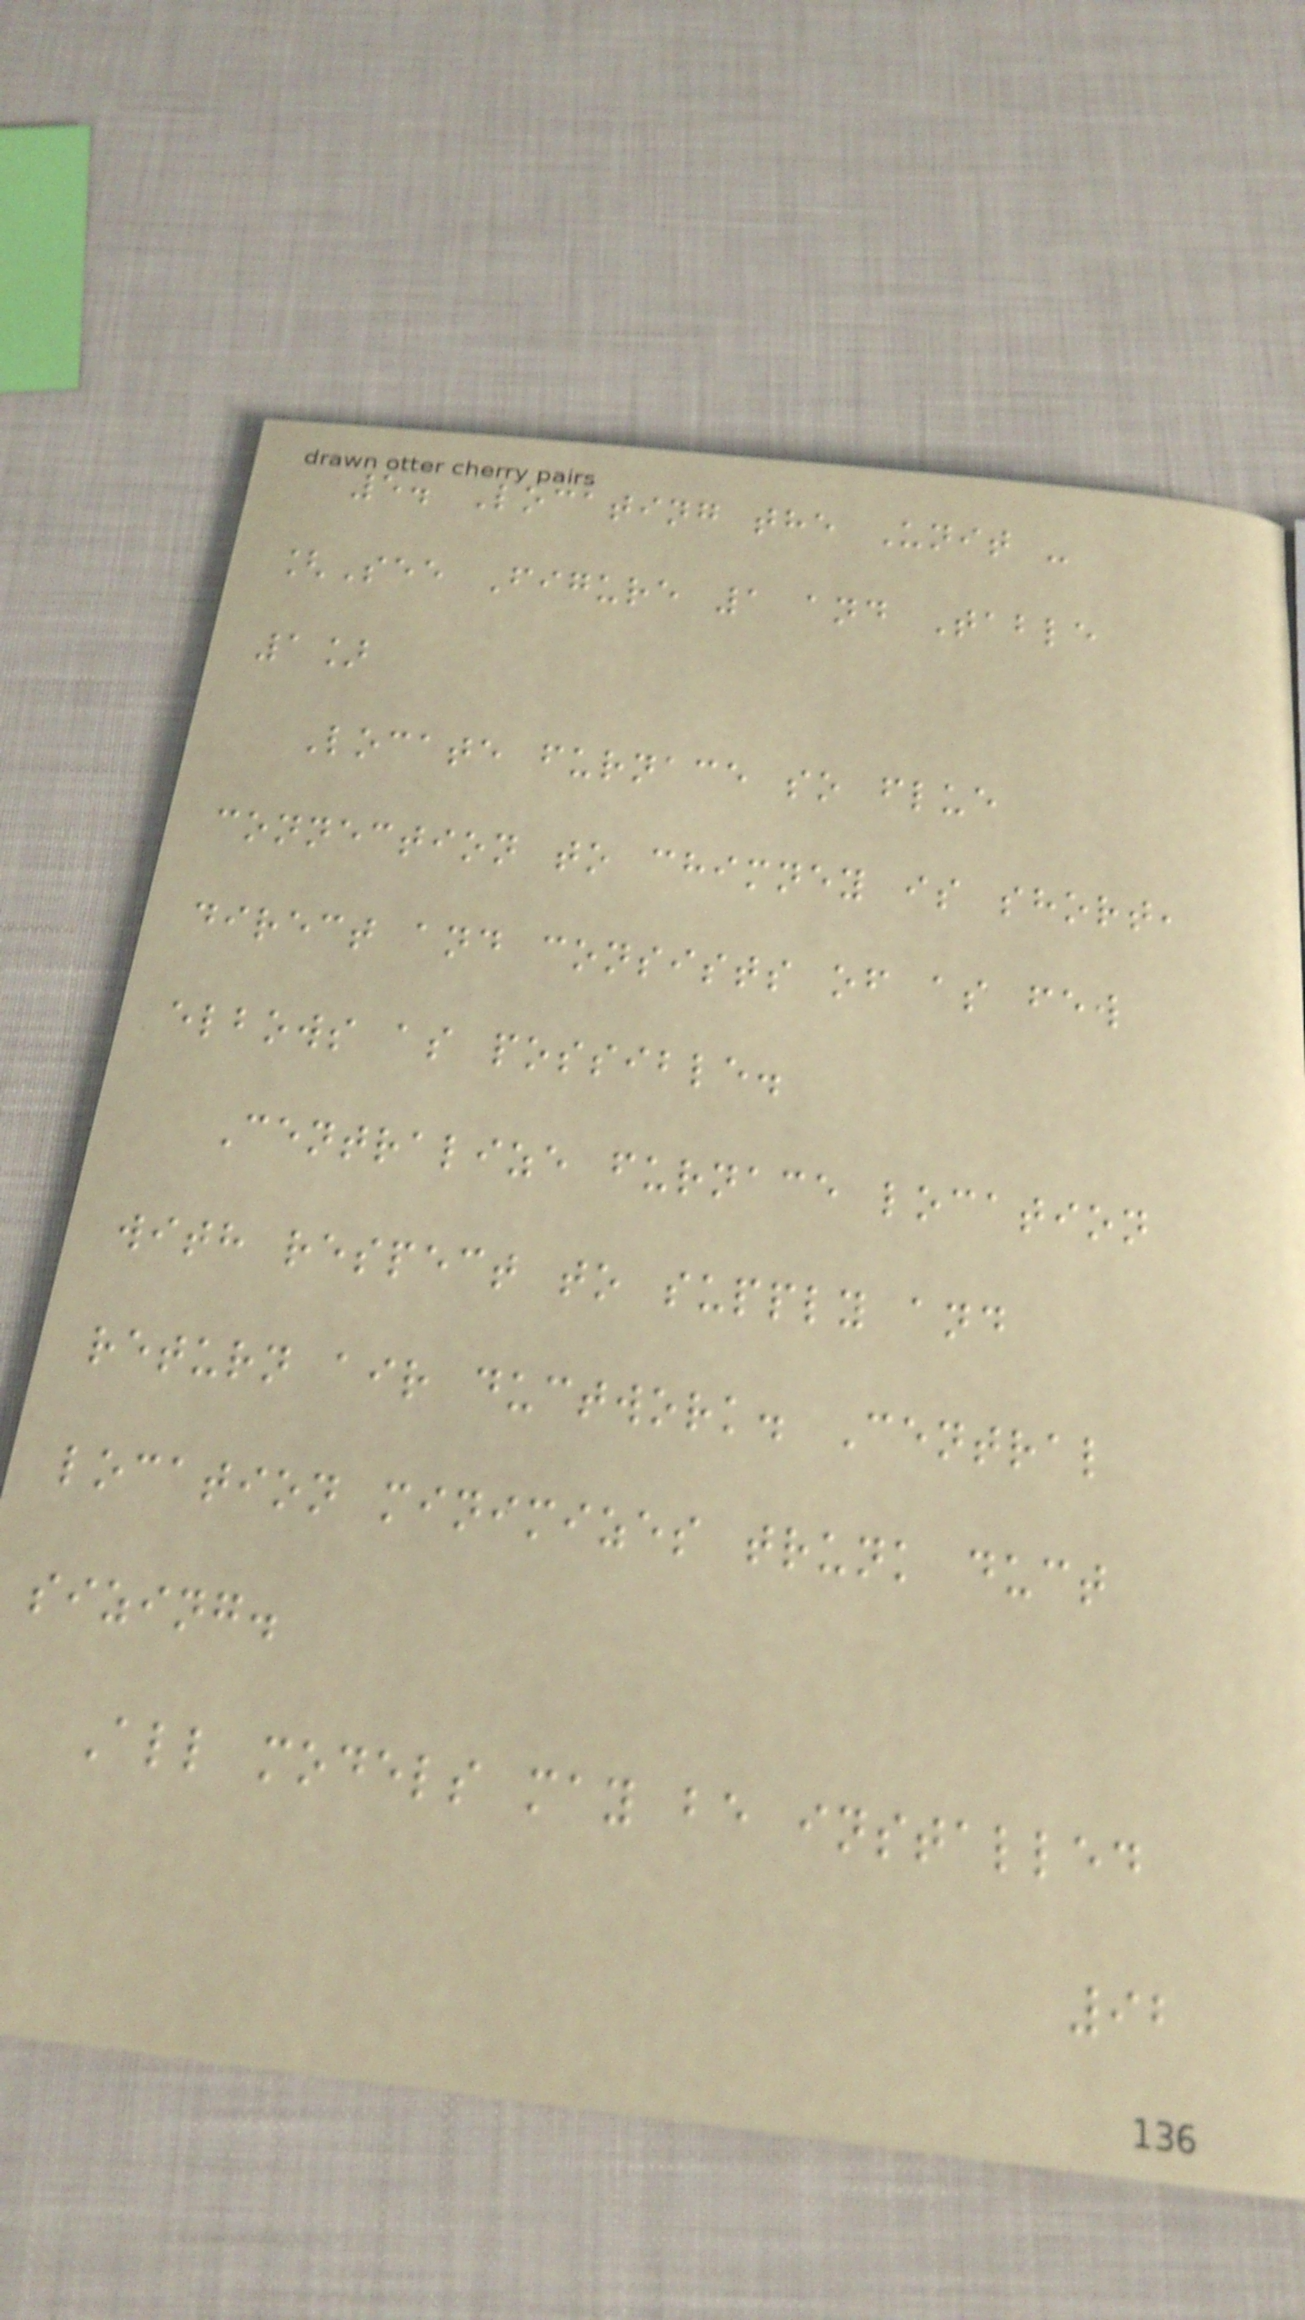5. Locating the Unit -
[See Figure 1 and Table
1]
Locate furnace so flue
connection to chimney is short,
direct and consists of as few
elbows as possible.
Centralize furnace location
with respect to supply and
return air ductwork. Central
location minimizes trunk duct
sizing.
All models may be installed
92
